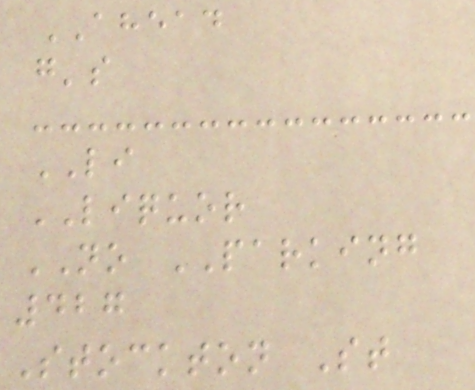AHEAD
g's
LI
LIQUOR
NO PARKING
427
Stockton St
